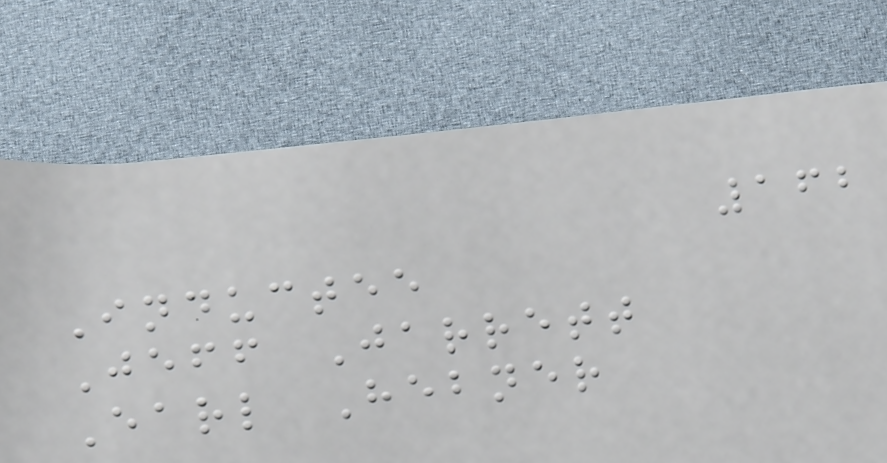162
Inductee
Jeff Jarrett
Earl Hebner
